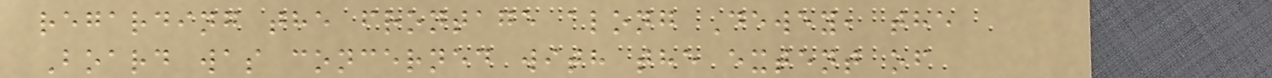regarding the frontage along Dewey, the
Board was concerned with the extent of
